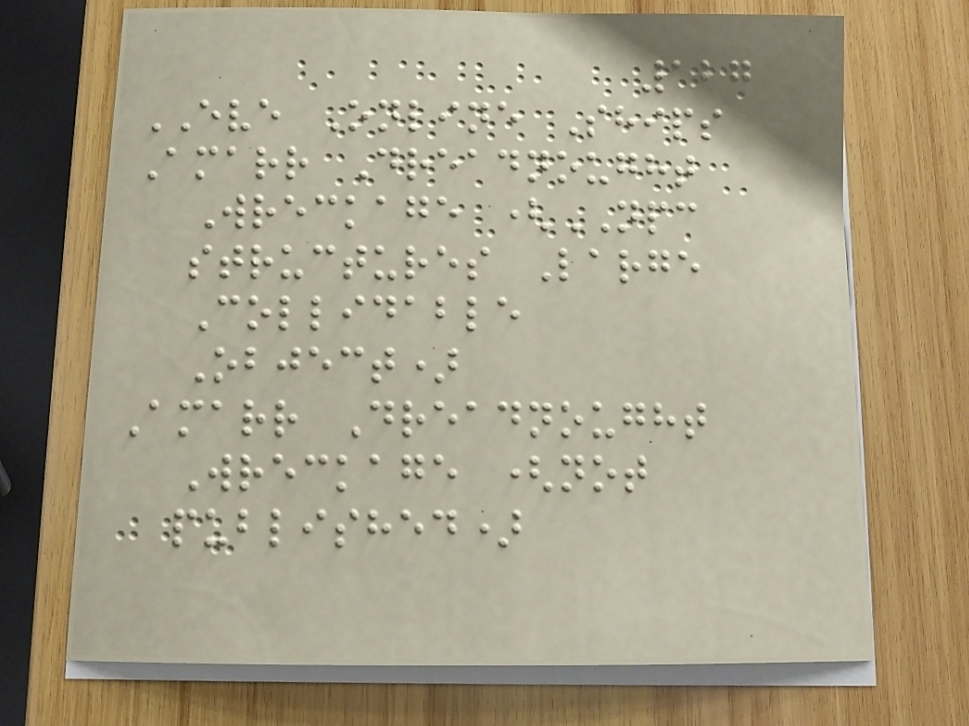127
EVE Online Ships
Amarr Dreadnought
Wreckage (NPC
structures Large
Collidable
Object)
Amarr Dreadnought
Wreckage (not
published)
